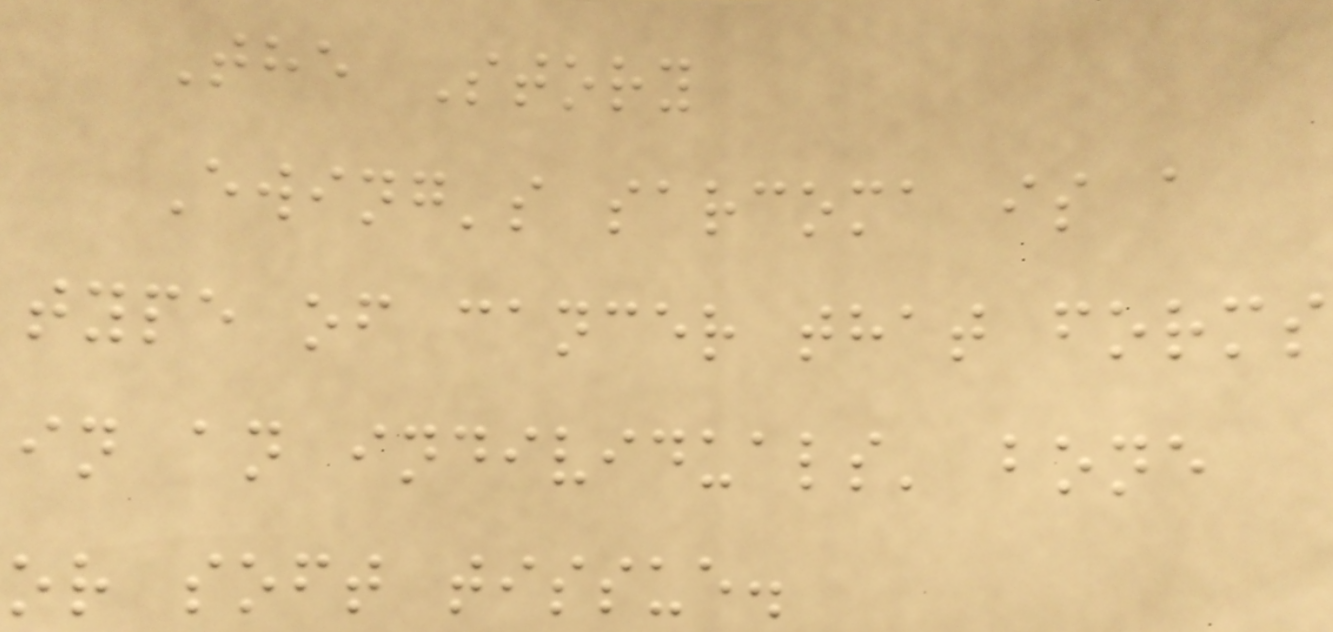The Story
Ewing's sarcoma is a
type of cancer that forms
in an individuals' bone
or soft tissue.
